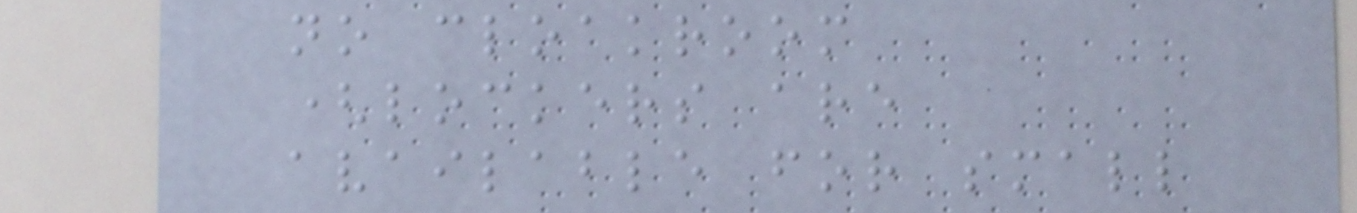no cloakroom
(lockers are
available for small
